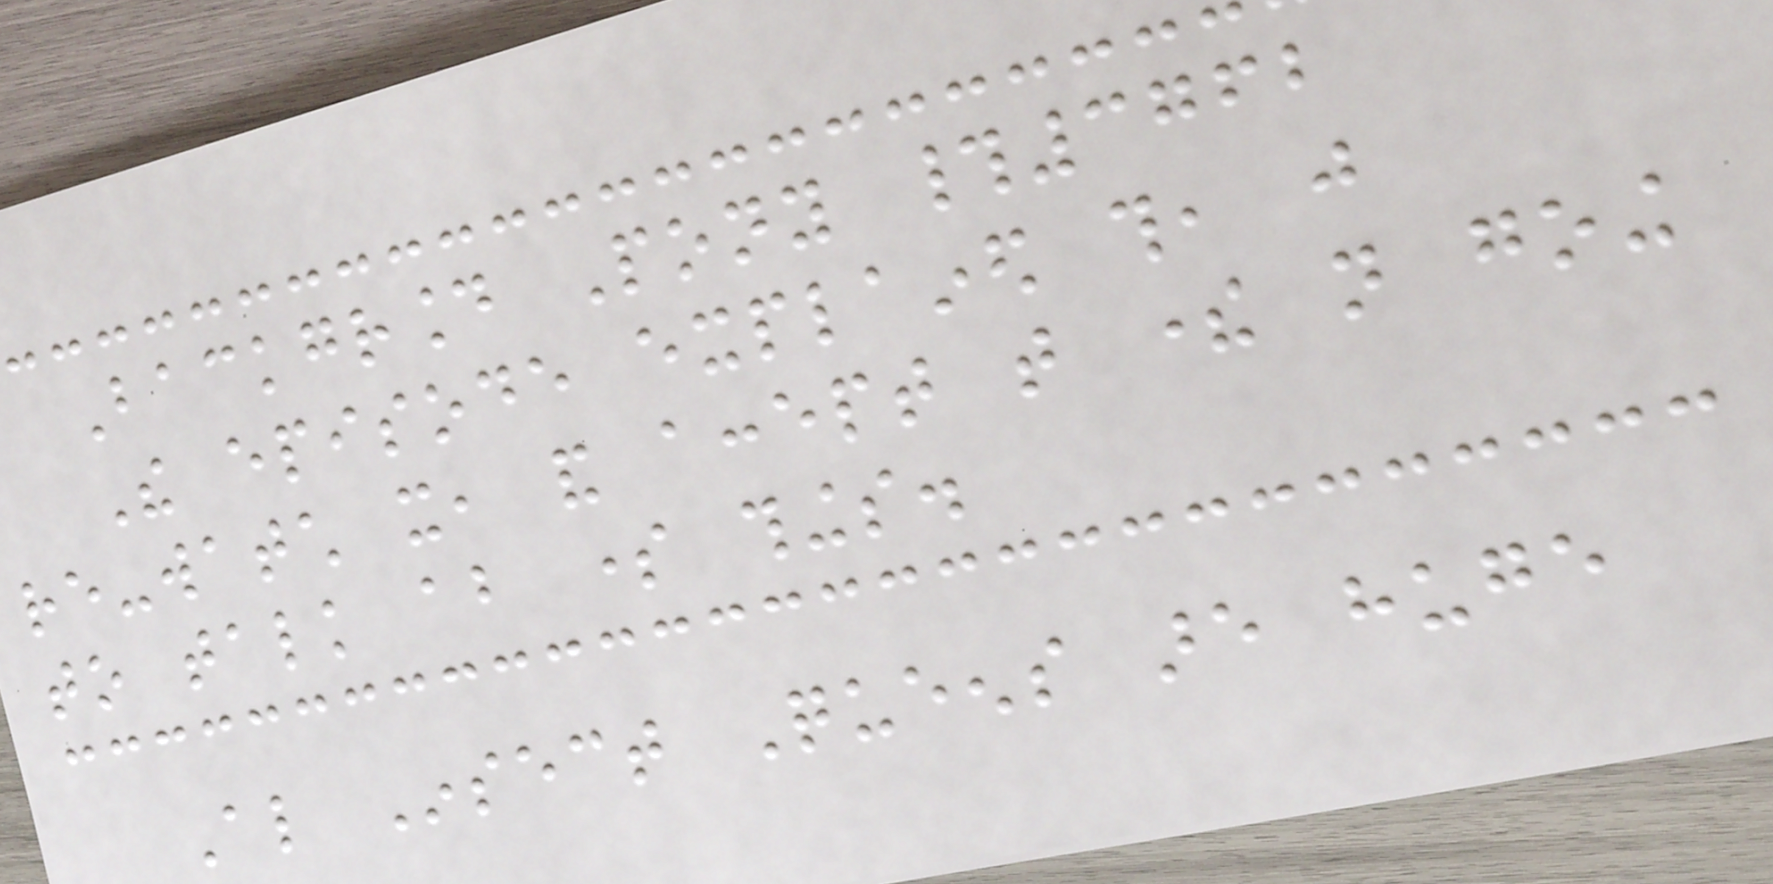Background Pony #3762
The episode explained this, just
re-watch it, and accept that there not going
to talk about some things.
Also Insect Queens are huge
